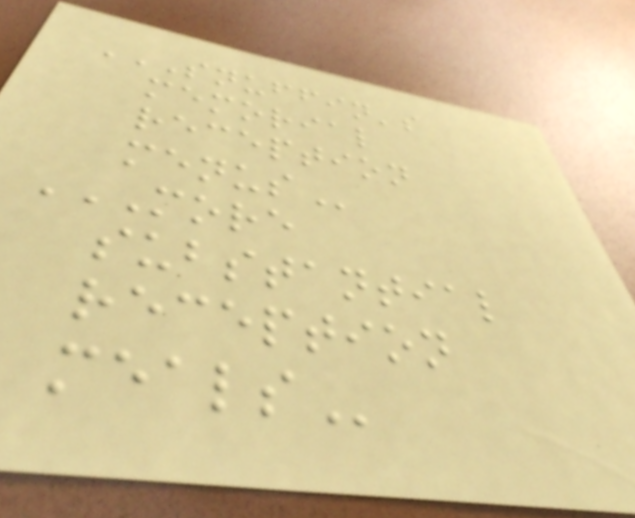SNUFFIN'S
MEMORIAL
RECEPTION
MENUS
MORE
SUBSTANTIAL
RECEPTION
MEALS
